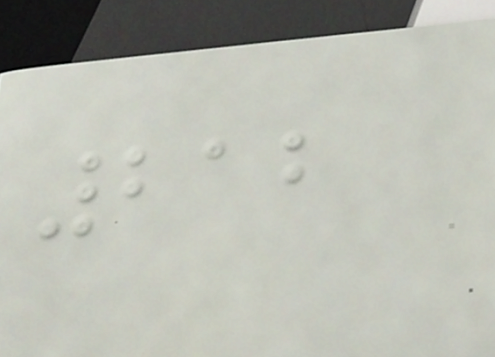212
